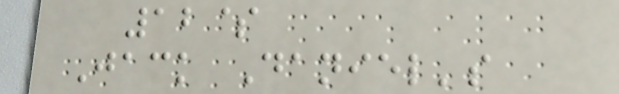12$
Jack Daniel's
